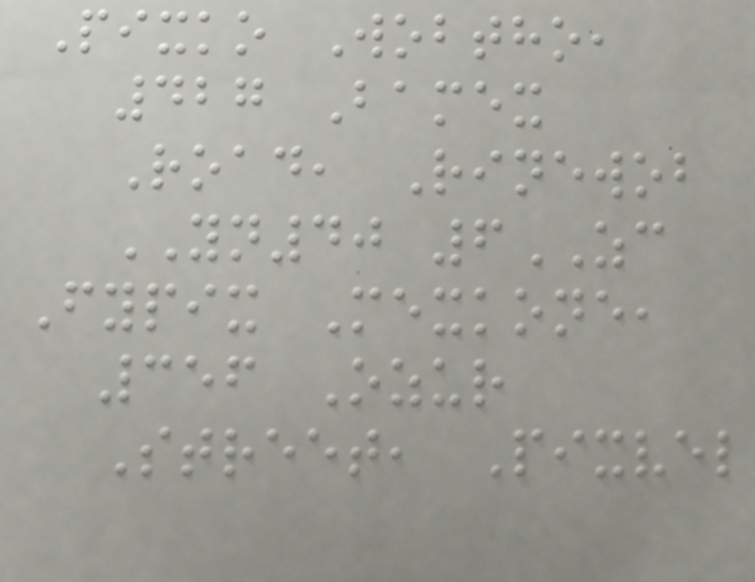Pixko Wobtho,
427 Bamex
Road, Rinewob
YN40 6ZC
Fypix Mexkone,
356 Ozur
Street, Pixvel
